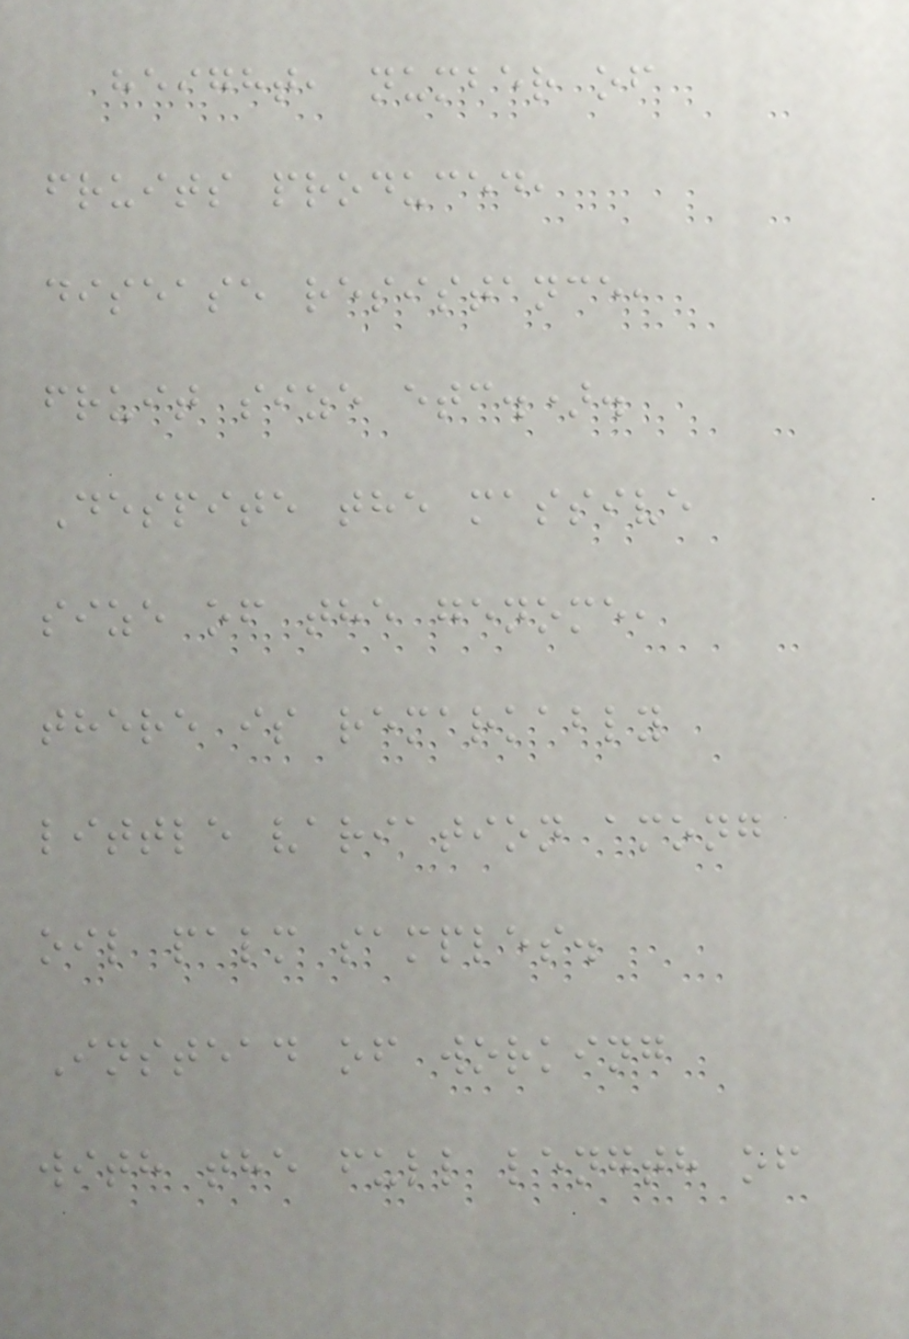height, number of
fruits produced,
disease resistance,
fruit size etc.).
Despite the massive
size of the genome,
there is remarkably
little variation among
oil palm samples.
Instead of working
with the full length of
